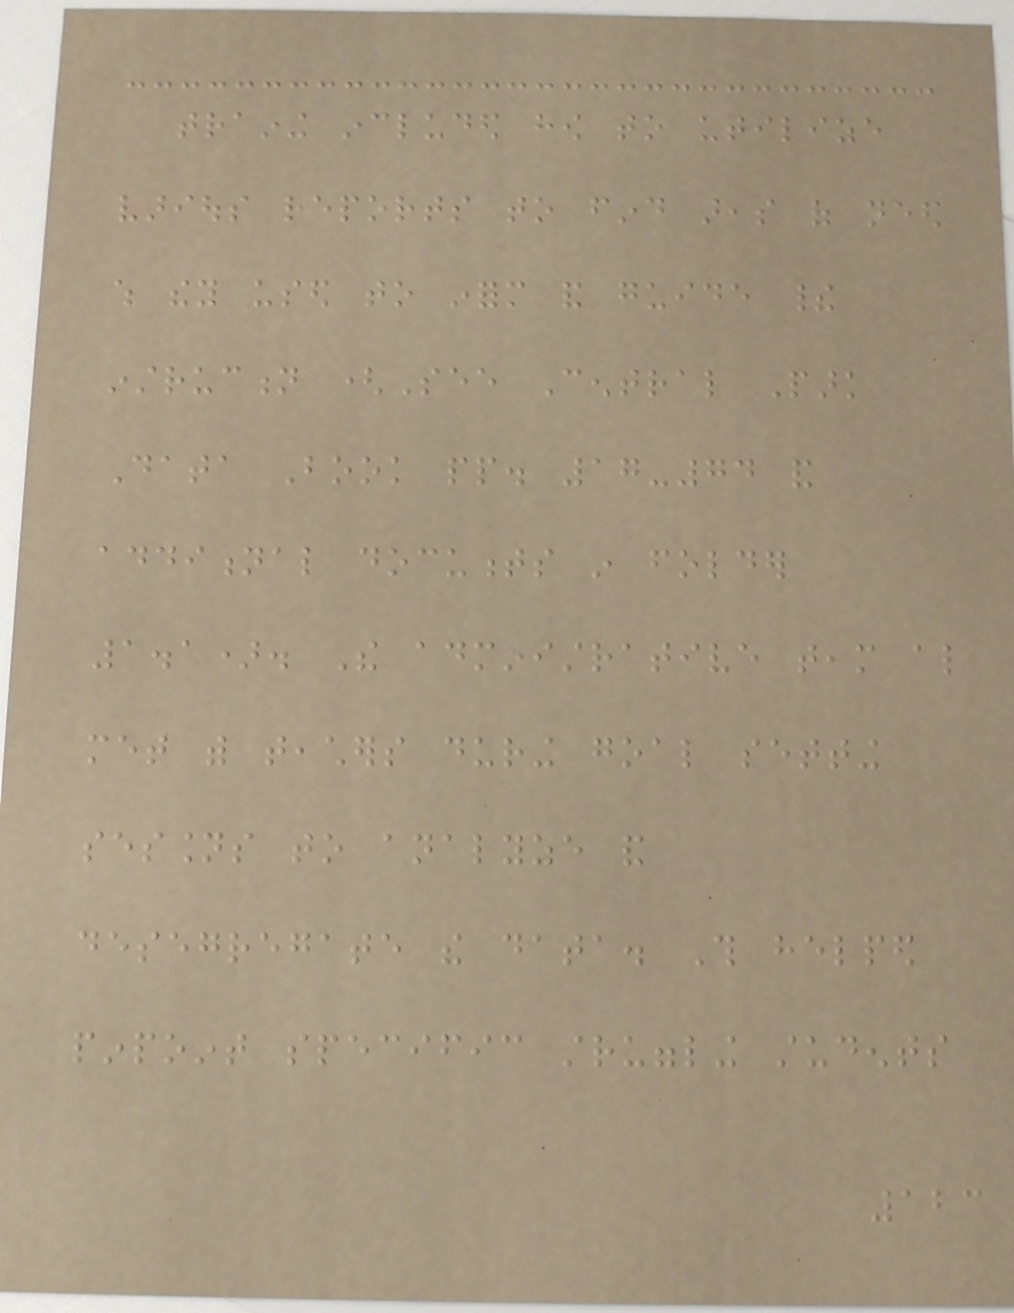training included how to utilize
various reports to find areas of need
which they used to inform and guide their
instruction (See Central Park
Data Book pp. 17-74 and
additional documents in folder
1.1). The administrative team also
met with teachers during goal setting
sessions to analyze and
desegregate the data. This helped
pinpoint specific struggling students
123
